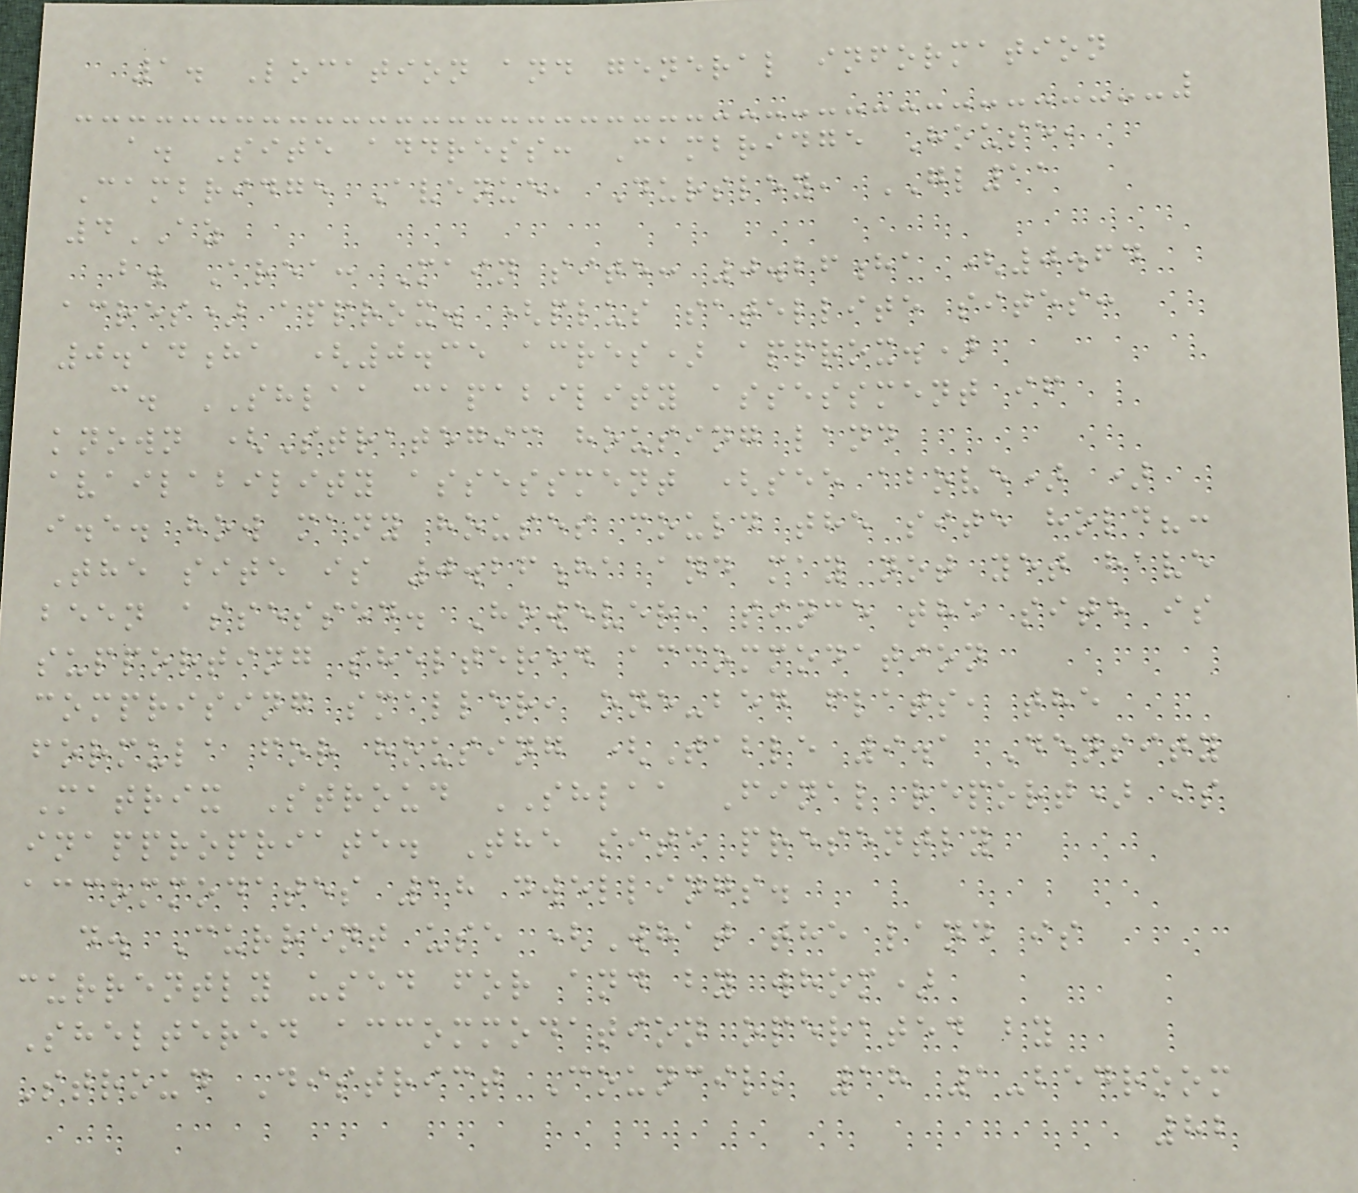1. Location and general information
a. Site address: Cambridge House,
Cambridge Avenue, Dursley, GL11
4AZ
b. Area: Main site: 0.26ha (0.64
acres) approx. (plus satellite sites:
0.14ha (0.35 acres) approx.)
c. SHLAA capability assessment if
known (Strategic housing land
availability assessment (see above) )
i.e. how many houses could the site hold?:
The site is 0.26ha and may not yet have
been assessed. However, since the site is
supporting sheltered accommodation
comprising smaller, one-bed flats, the
formula for housing (Table 9.1 Density
Matrix Stroud SHLAA Final report) is
inappropriate. The site presently
accommodates 18 dwellings.
d. Current use (What the land is
currently used for and by whom)
Sheltered accommodation operated by
Stroud District Council; 18 1-bedroom
82
